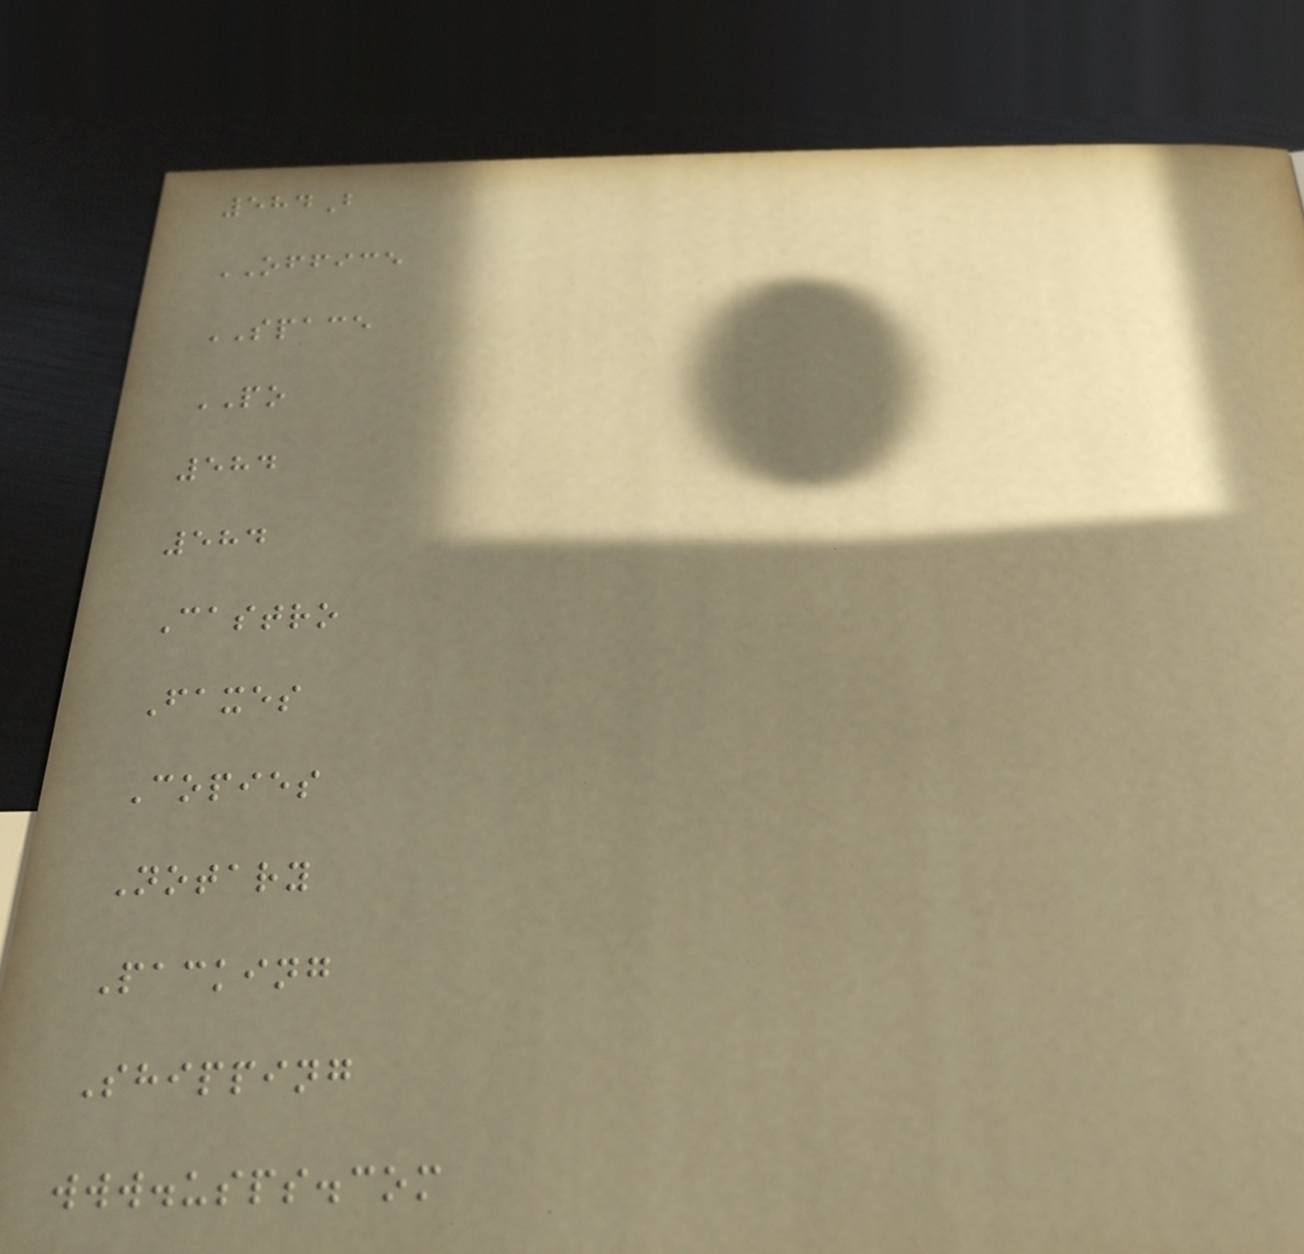584B
OFFICE
SPACE
PO
584
584
Castro
Faxes
Copies
Notary
Packing
Shipping
www.usps.com
